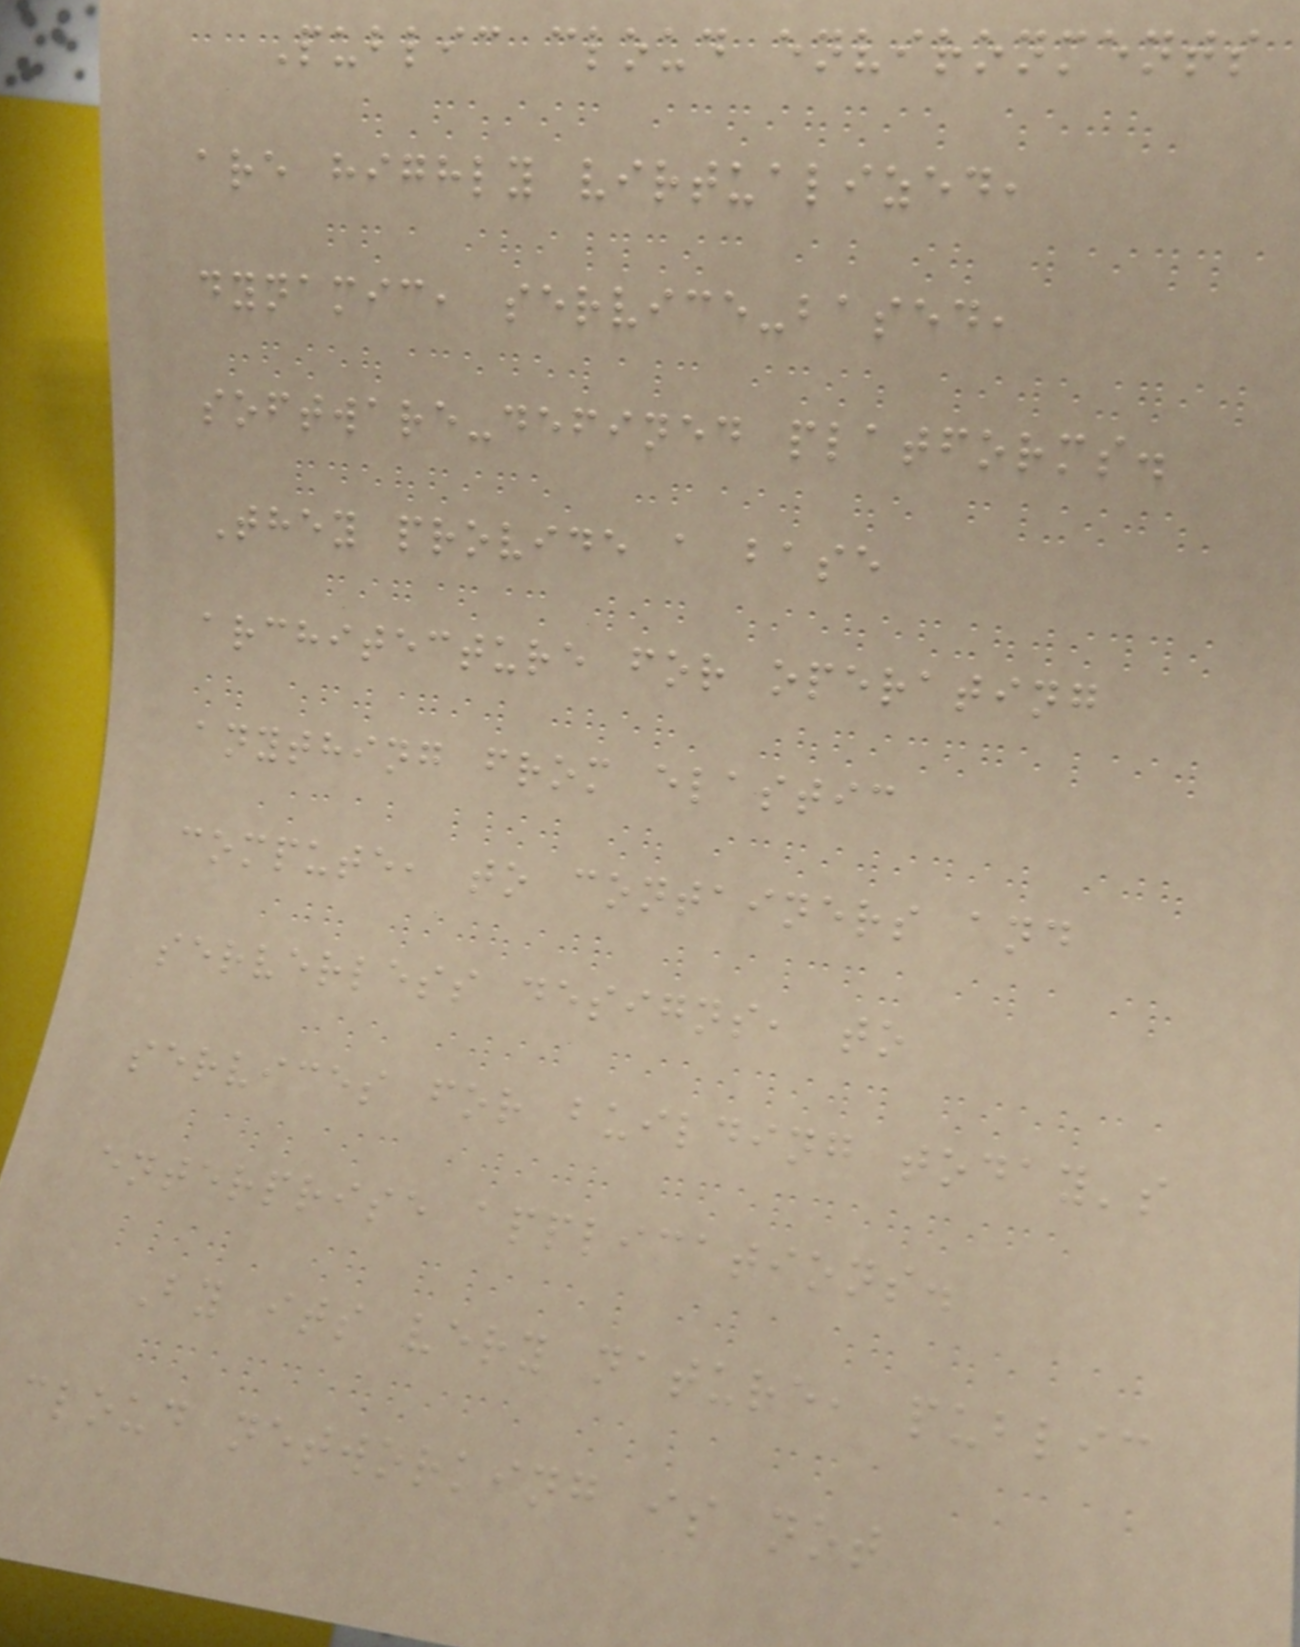Public cloud environments
are highly virtualized,
dynamic, service-based,
software-defined platforms.
They provide a base
architecture for operating
anything from elastic
compute, to containers and
serverless designs, to
services for building today's
enterprise applications.
By its very nature, public
cloud networking is not
